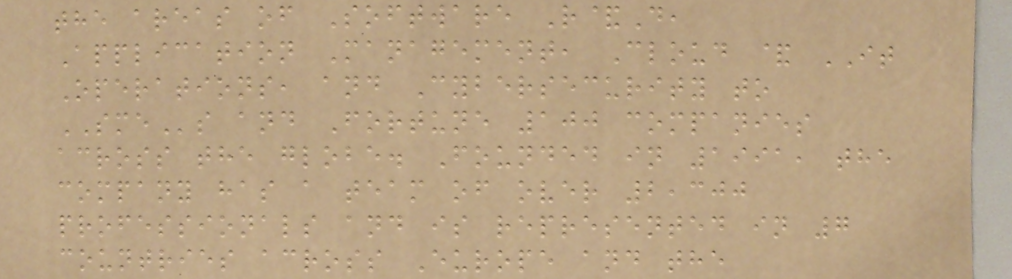the areas of Software R&D,
Application Management, Cloud & IT
Operations, and Cybersecurity to
SMEs and Fortune 100 companies
across the globe. Founded in 1991, the
company has a team of over 2,300
professionals and is represented in 7
countries across Europe and the
